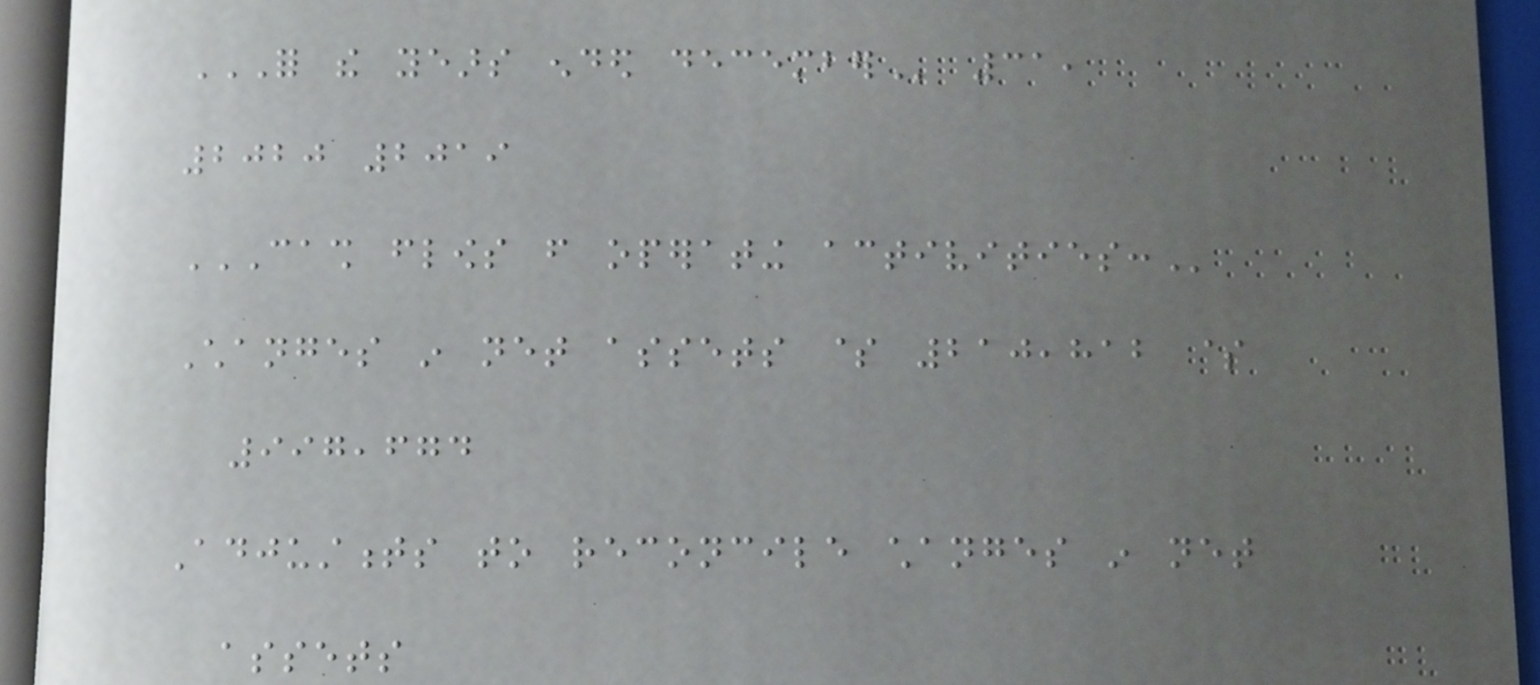FOR THE YEARS ENDED DECEMBER 31,
2020 2019
CASH FLOWS FROM OPERATING ACTIVITIES:
Changes in net assets $ 210,812 $
997,674
Adjustments to reconcile changes in net
assets
